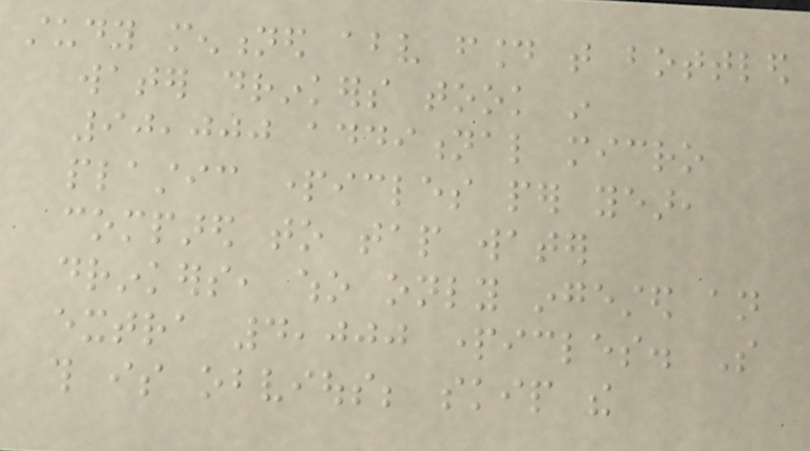study mentioned above found that bottled
water drinkers took in
90,000 additional micro
plastic particles per year,
compared to tap water
drinkers, who only ingested an
extra 4,000 particles. So
this is obvious; skip the
